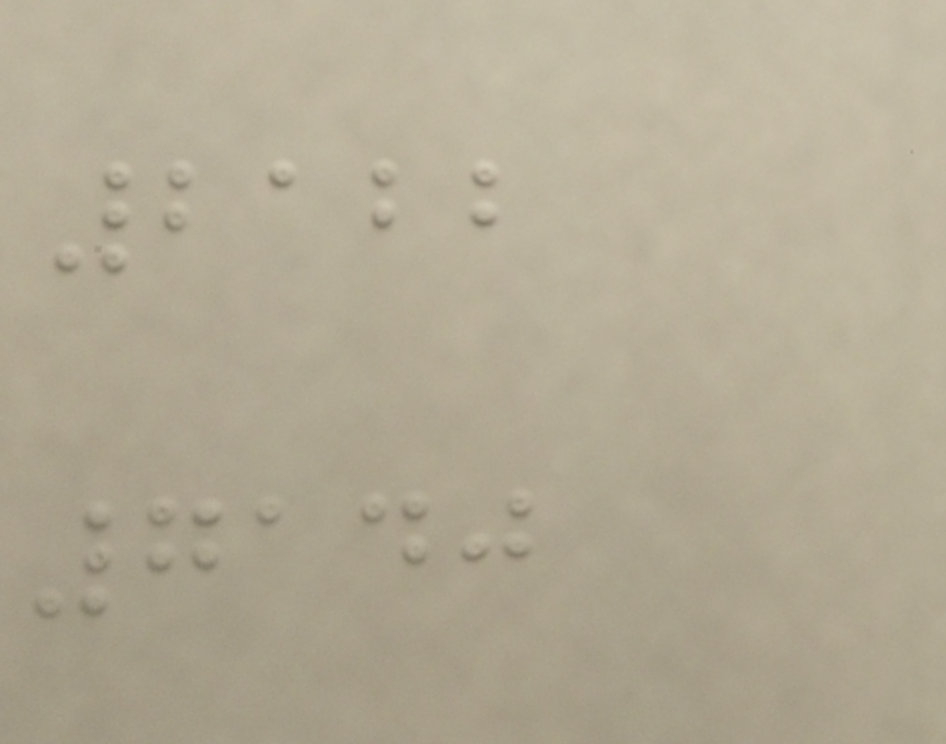2122
7140
